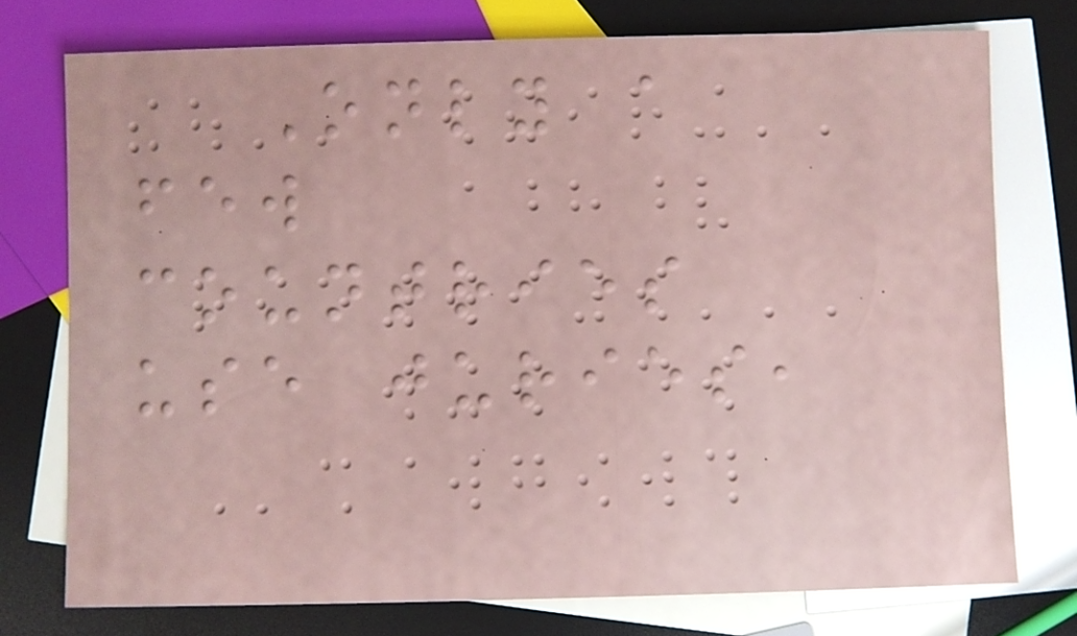Only a
few
countries
use juries,
